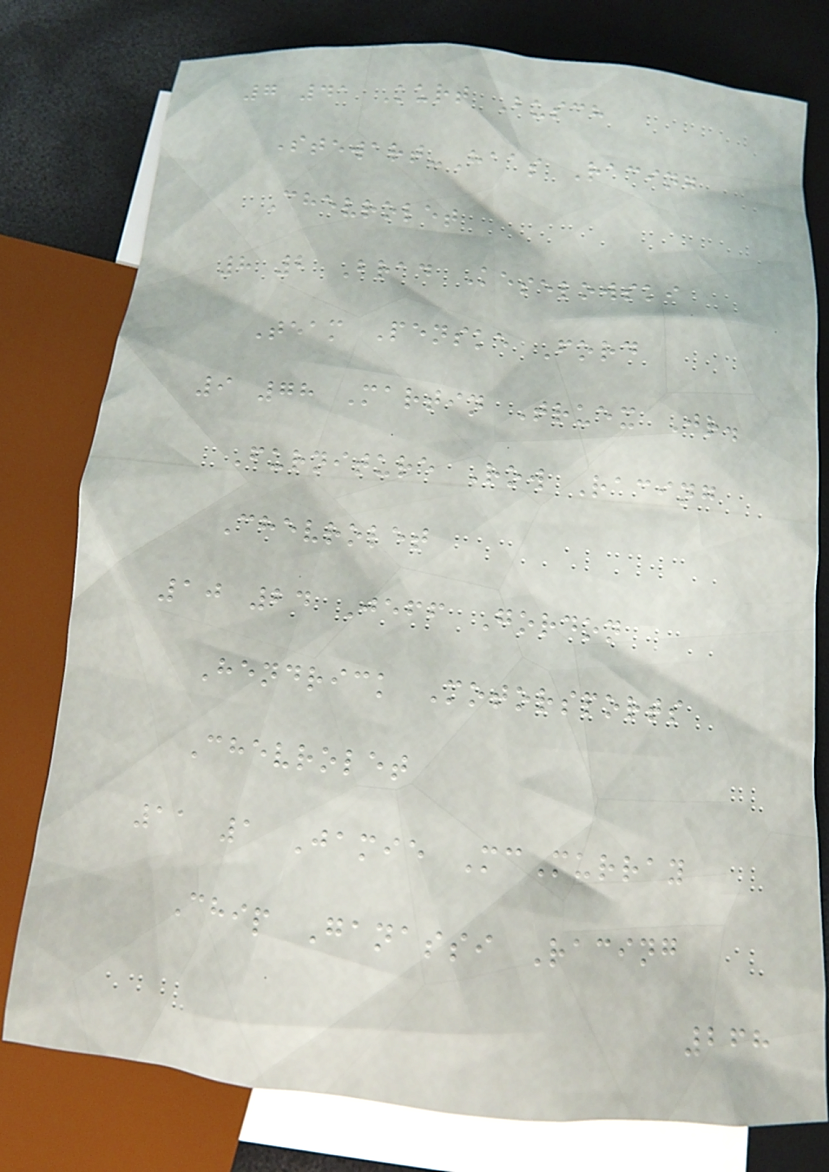7 41 Kurt Busch
Stewart-Haas Racing
Chevrolet
8 2 Brad Keselowski
Team Penske Ford
9 78 Martin Truex Jr.
Furniture Row Racing
Chevrolet
10 24 Jeff Gordon
Hendrick Motorsports
Chevrolet
11 1 Jamie McMurray
Chip Ganassi Racing
268
